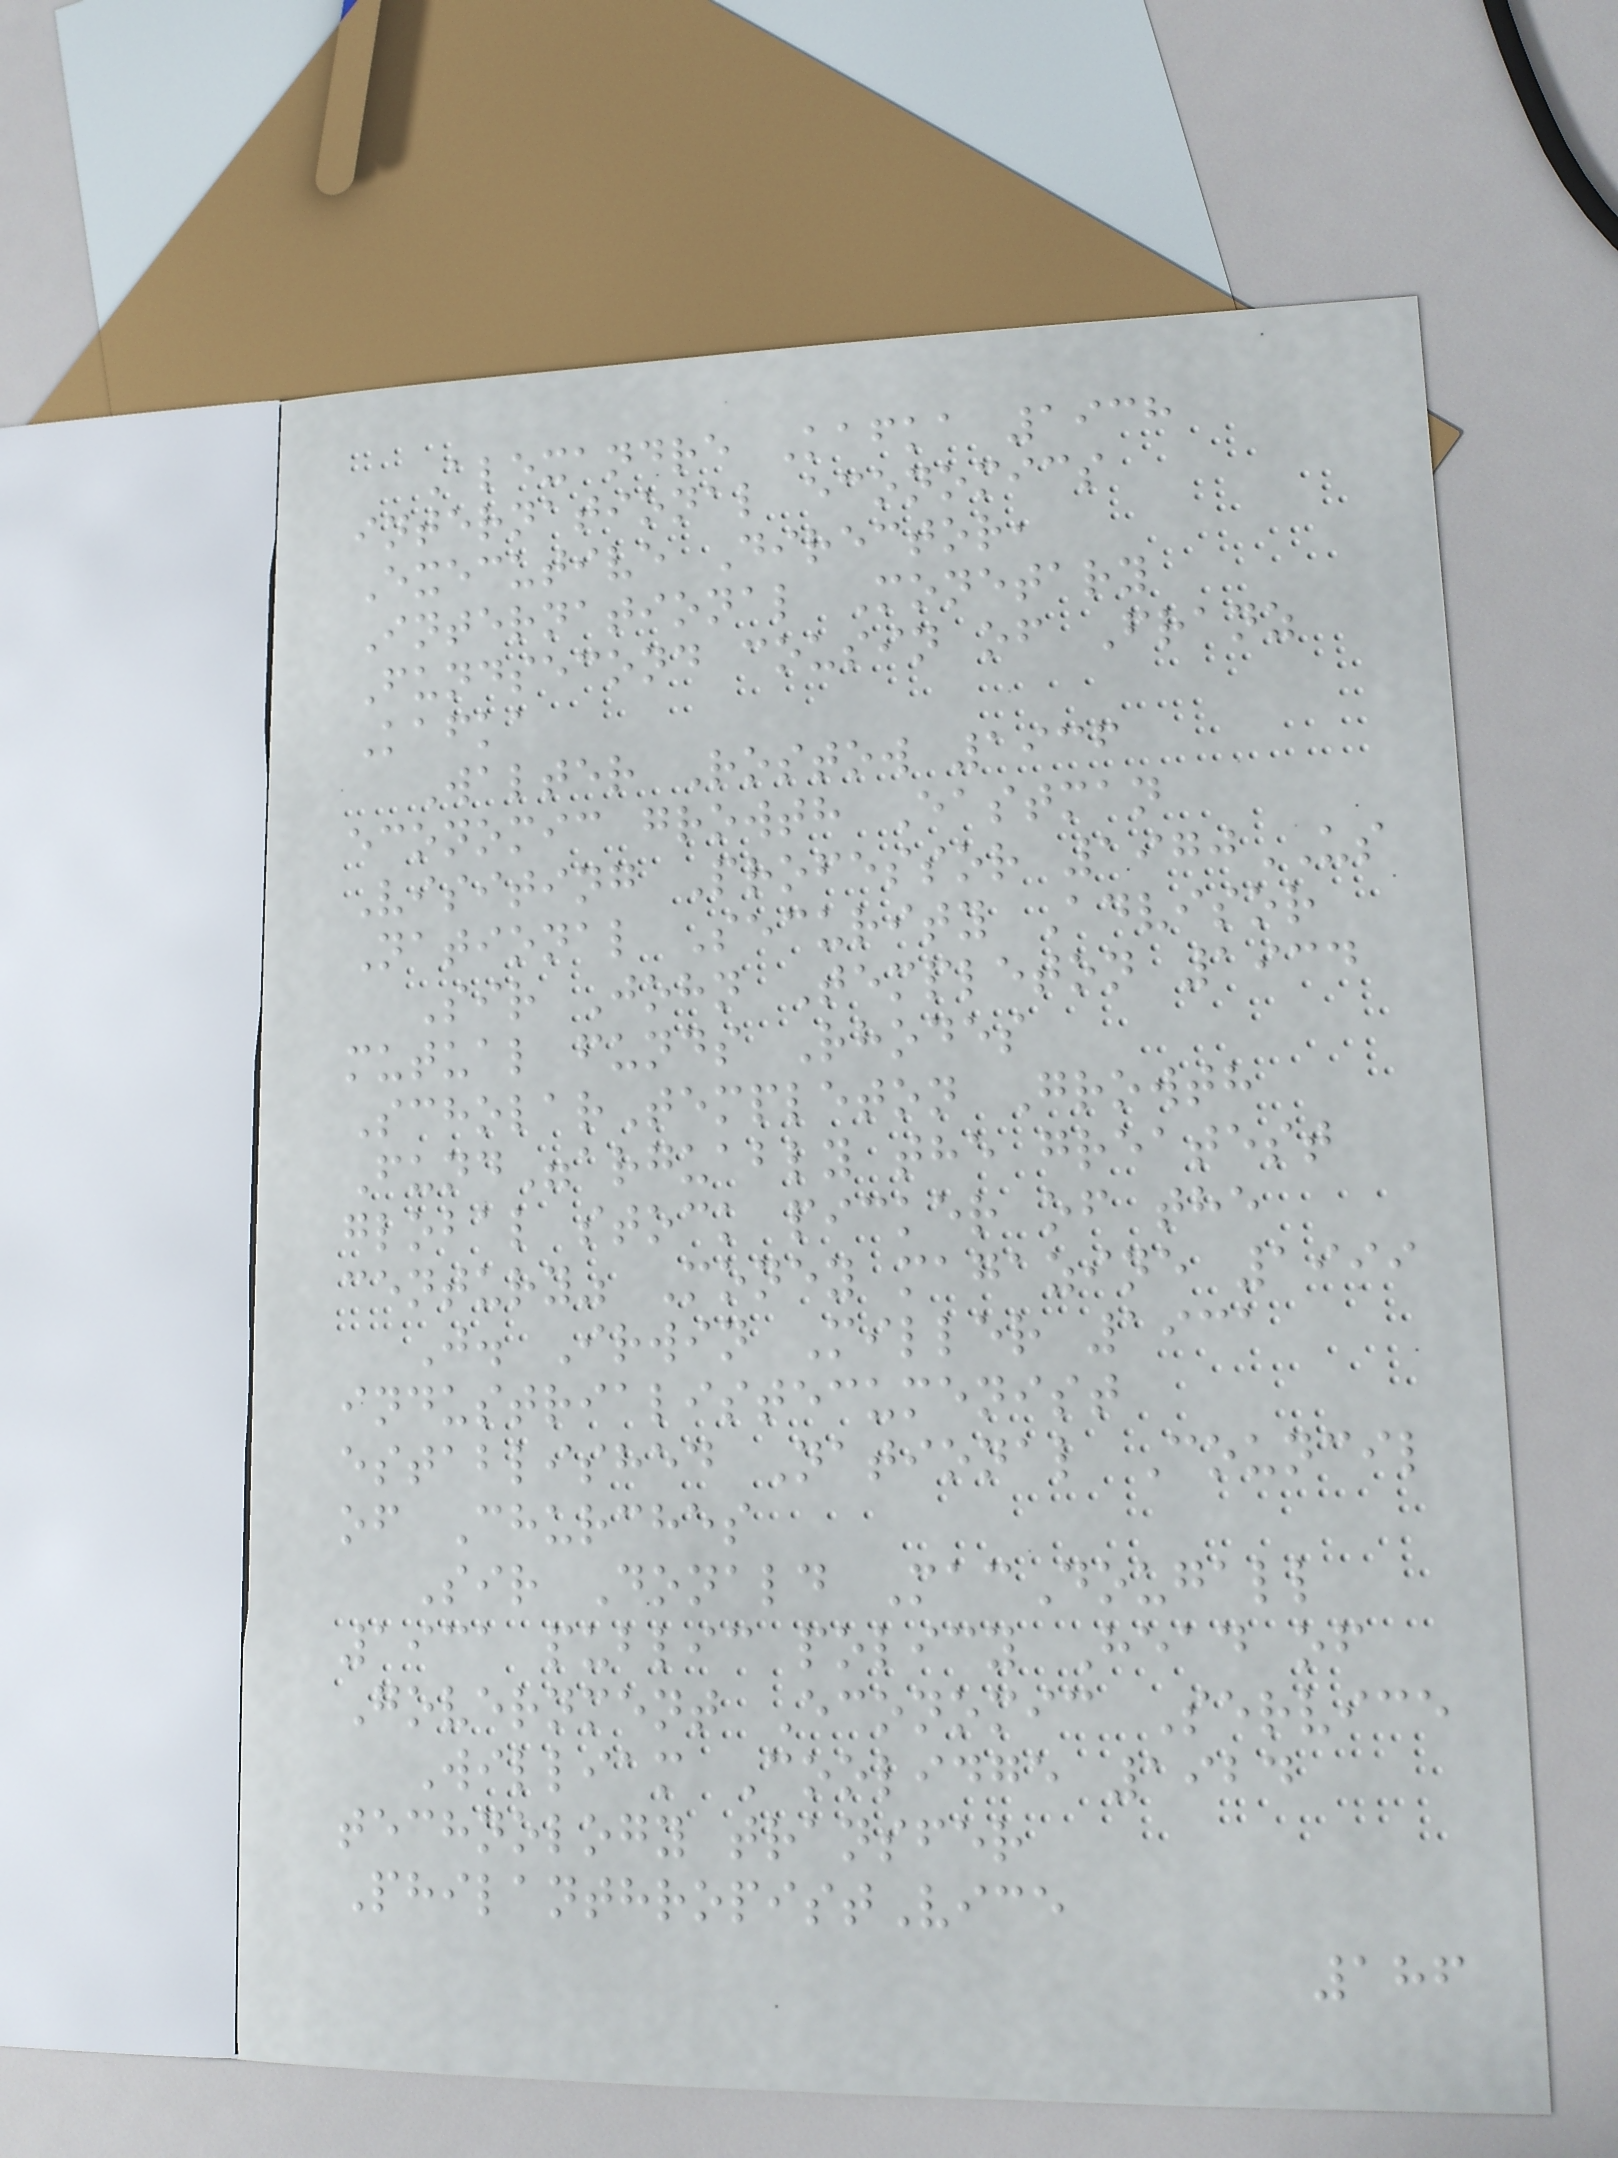Alexandre Kafka 1938
international economics
Executive Director,
International Monetary
Fundsecond cousin of Franz
Kafka
Walter Rostow 1936
economic growth Eastman
Visiting Professor 1970US
National Security Advisor
Sir John Templeton 1934
mutual funds Rhodes
ScholarTempleton Growth
Fund"arguably the greatest
global stock picker of the
century" Money magazine 1999
J. Irwin Miller 1931
industrialistecumenist
established National Council
of Churches
Sir Donald MacDougall
1931 public policy Head of
Government Economic Service
William Coolidge 1924
technology transfer
PhilanthropistVice
186
